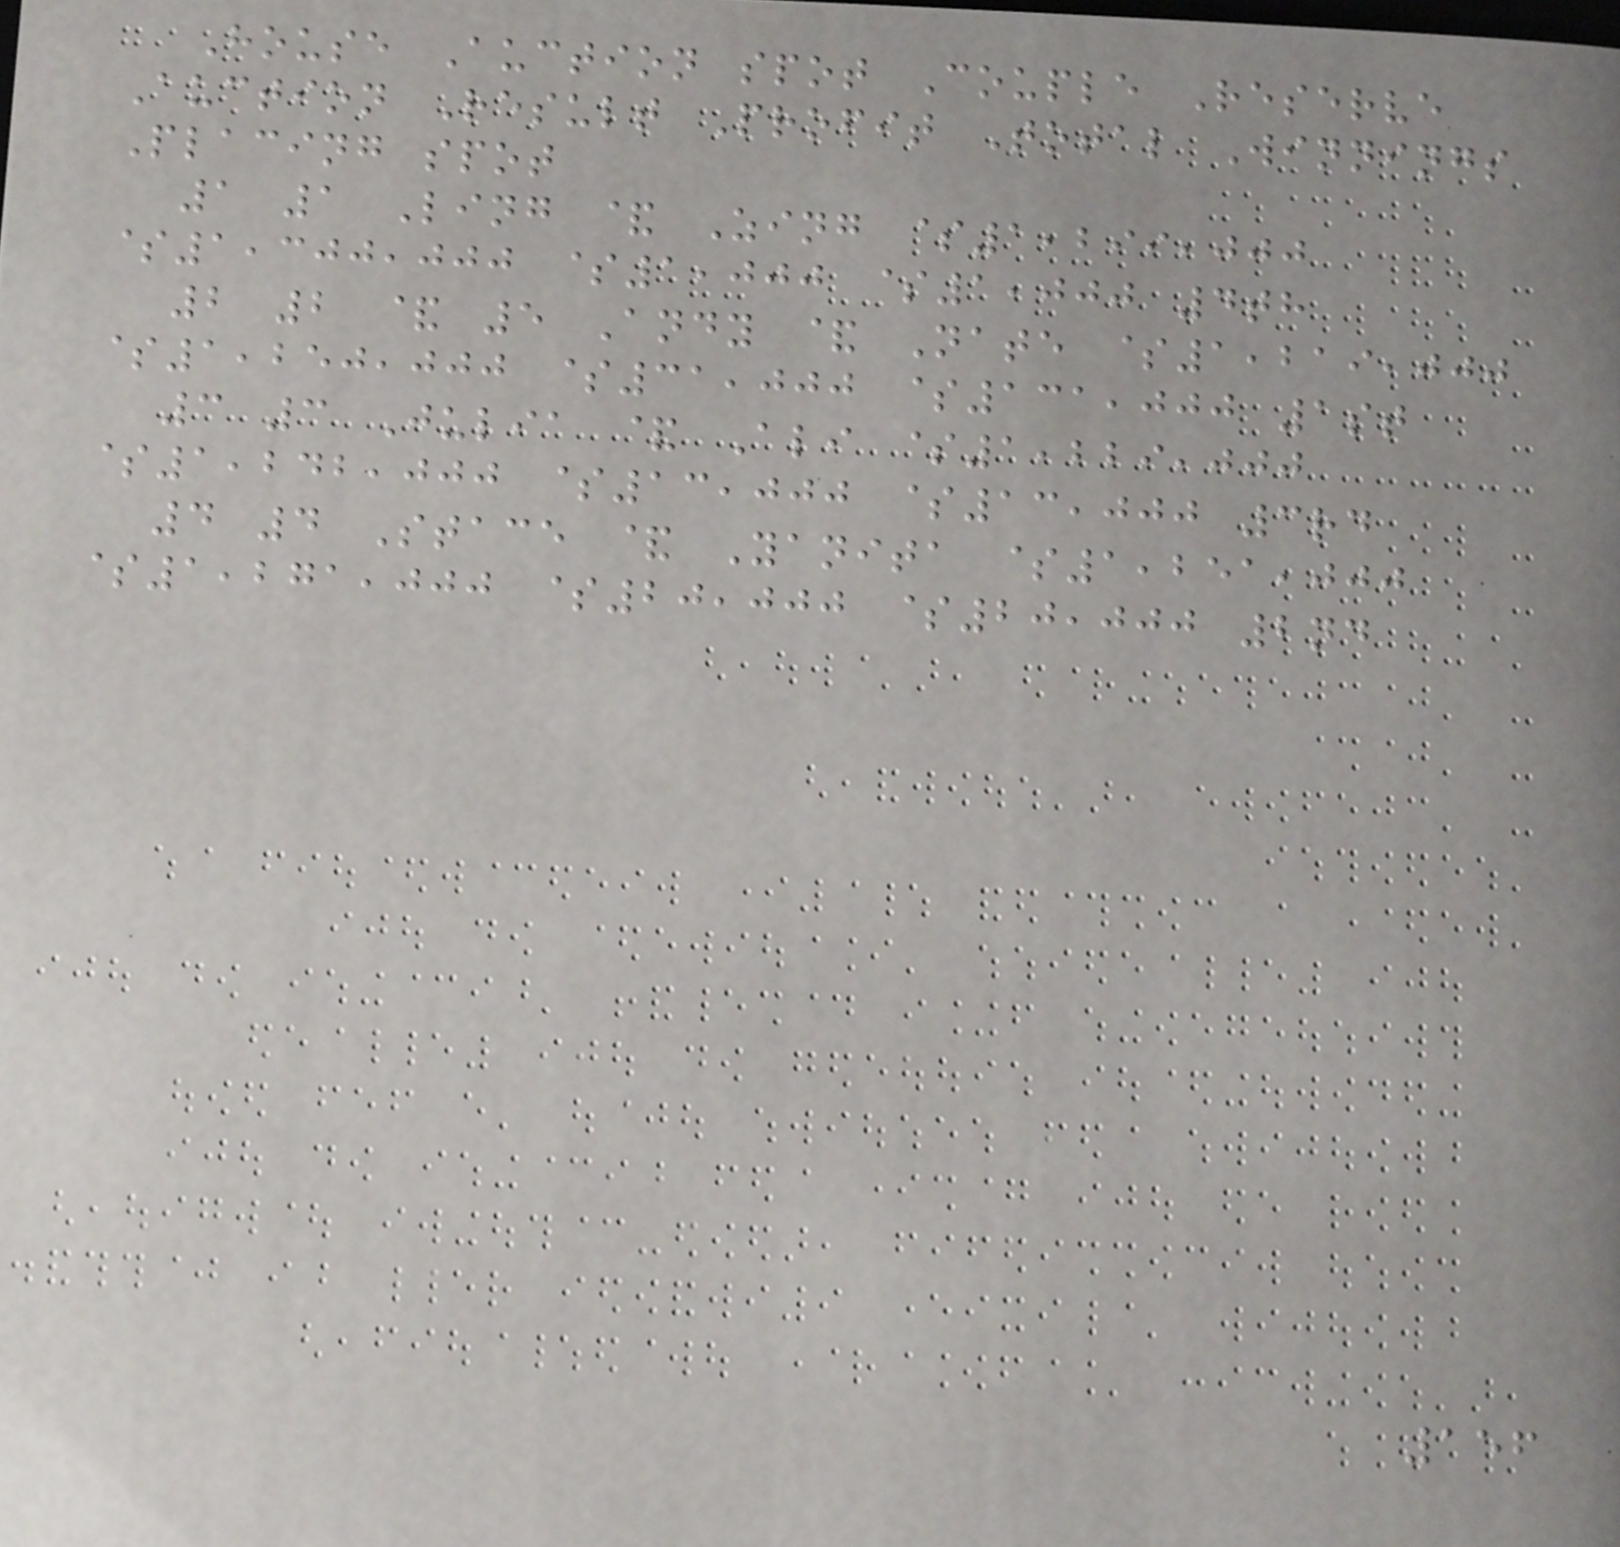House Auction spot Couple Reserve
Auction Result Profit Total Winnings
Placing spot
1 1 Ling & Zing $1,299,000
$1,300,000 $1,000 $1,000 4th
2 2 & 5 Andy & Nate $1,219,000
$1,250,000 $31,000 $131,000 1st
3 3 Julia & Ali $1,229,000
$1,242,000 $13,000 $13,000 3rd
4 4 Stace & Yanita $1,251,000
$1,271,000 $20,000 $20,000 2nd
156
